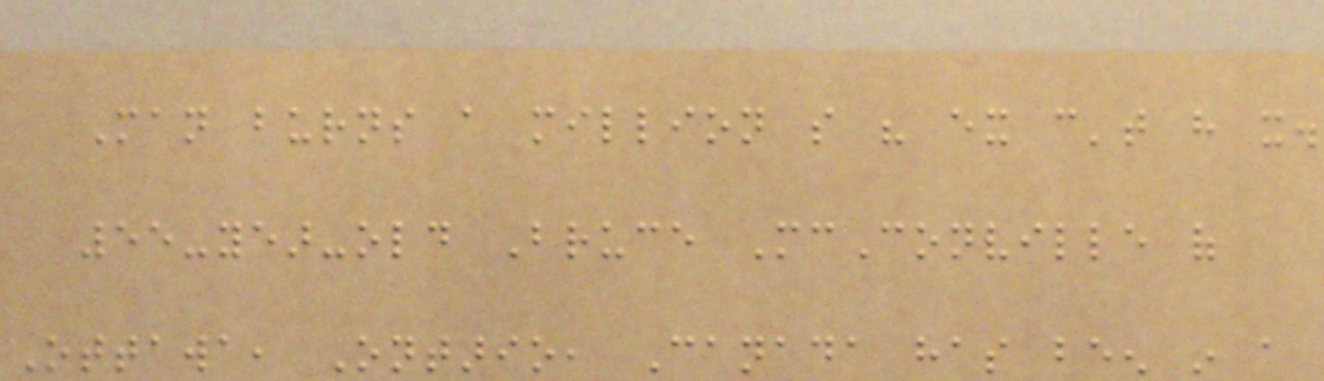Man burns a million so his ex can't have it.
55-year-old Bruce McConville of
Ottawa, Ontario, Canada has been in a
